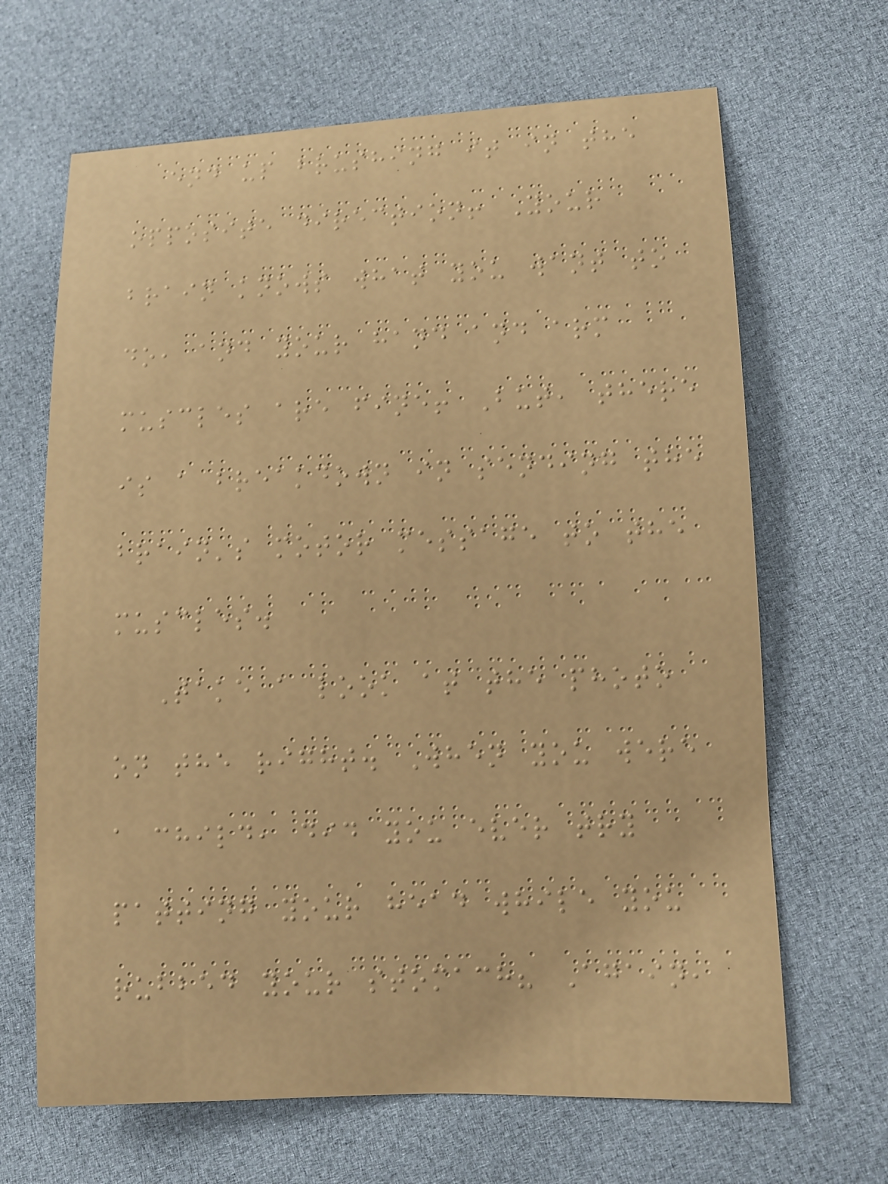end up brushing it in the
opposite direction! Your
brain knows what you want to
do, and your hand and arm
muscles are fine! But, there
is a breakdown in sending the
brain's motor message to the
muscles.
Take a look at the photo
on the right. When you were
a child, did you ever try
patting your head while you
rubbed your stomach? Again,
